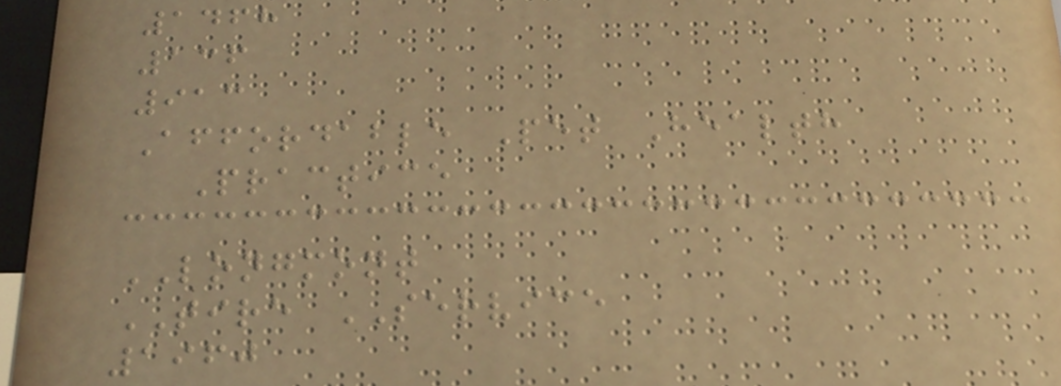1468
136
913
Affordable Pet Health
Practice
LONGMONT
TIRE SERVICE
1960
